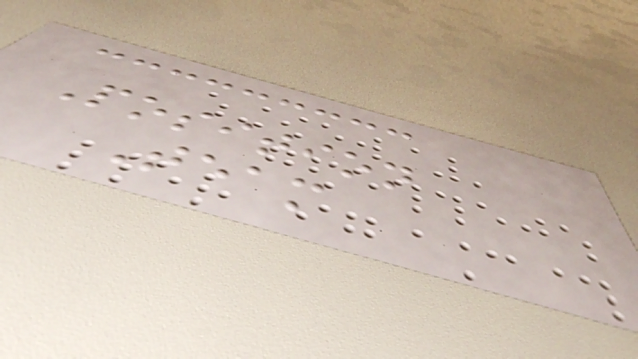Position
Team
